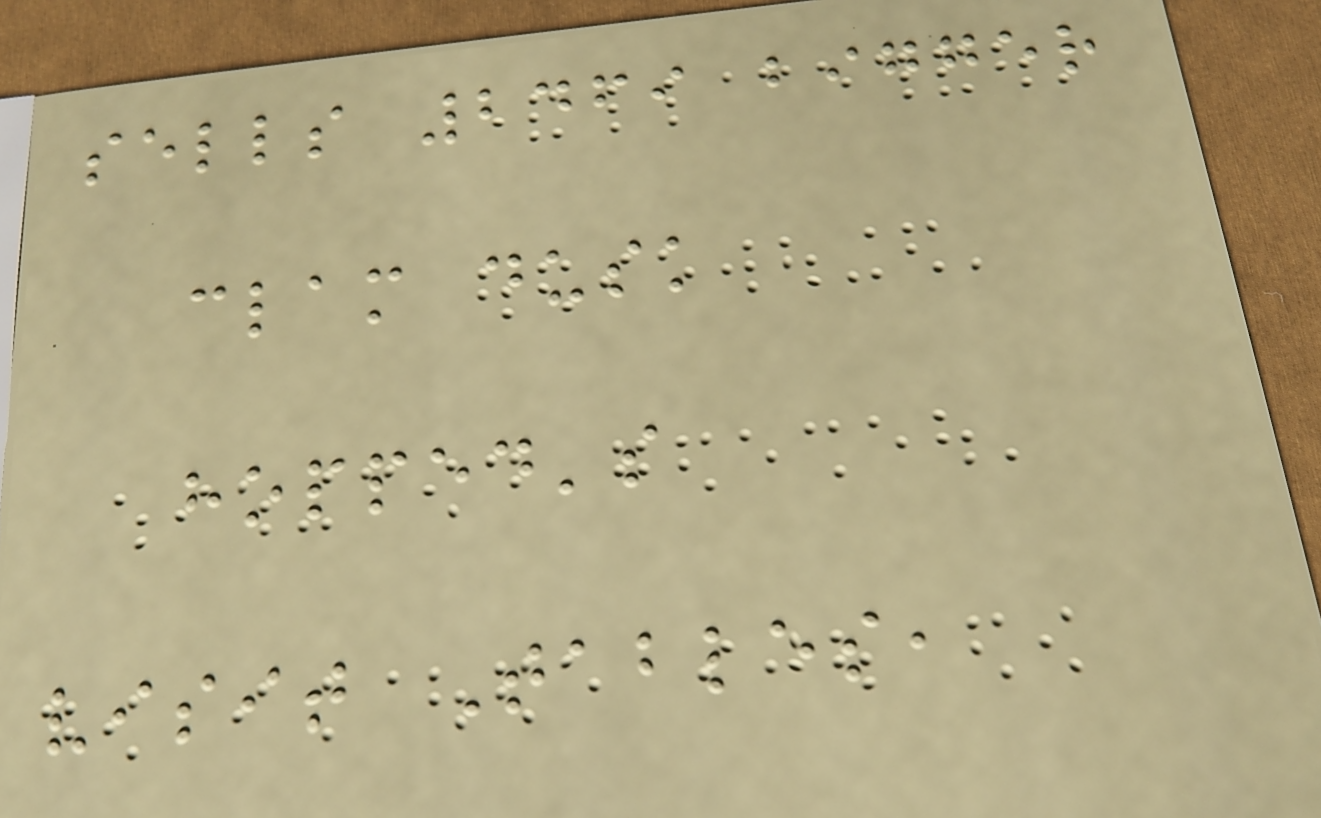sells 2469 bigger
clam dusk
hopped's
visit Tables,
